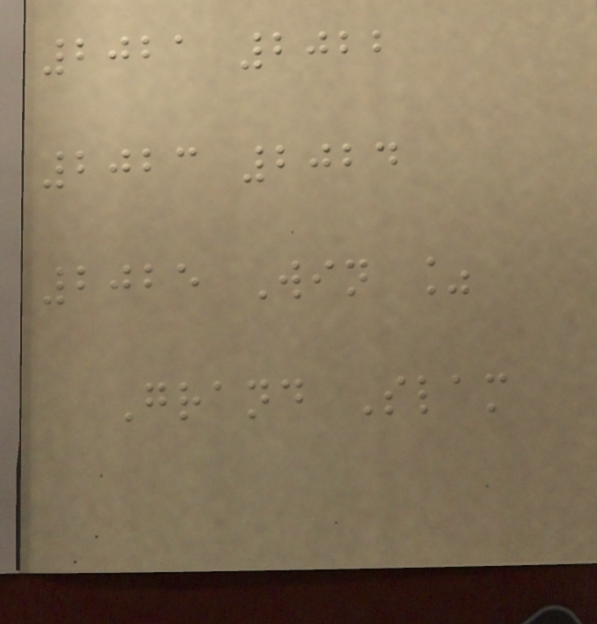2021 2022
2023 2024
2025 Win %
Grand Slam
